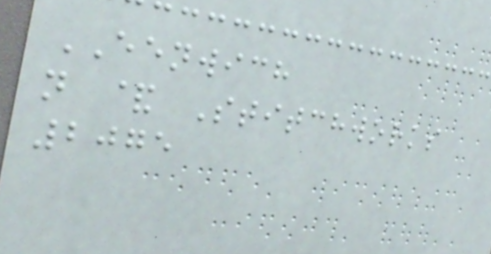EENWICH
n & Stitchworks
2075
